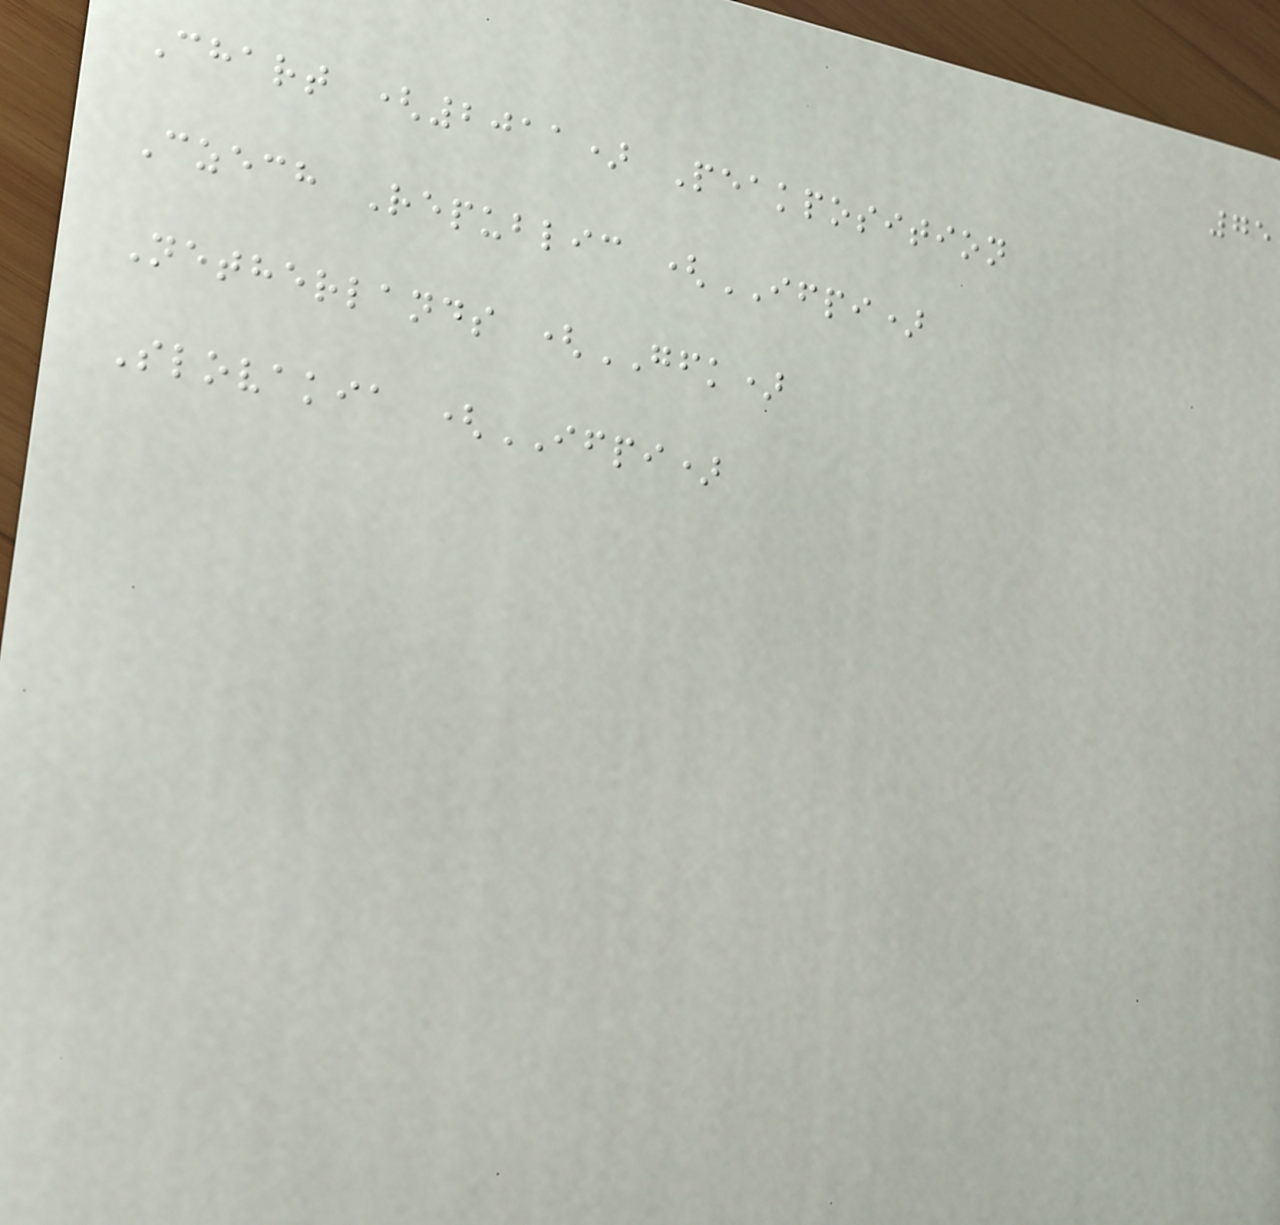75
Chart (2011) Peakposition
Czech Republic (IFPI)
Netherlands (GFK)
Slovakia (IFPI)
